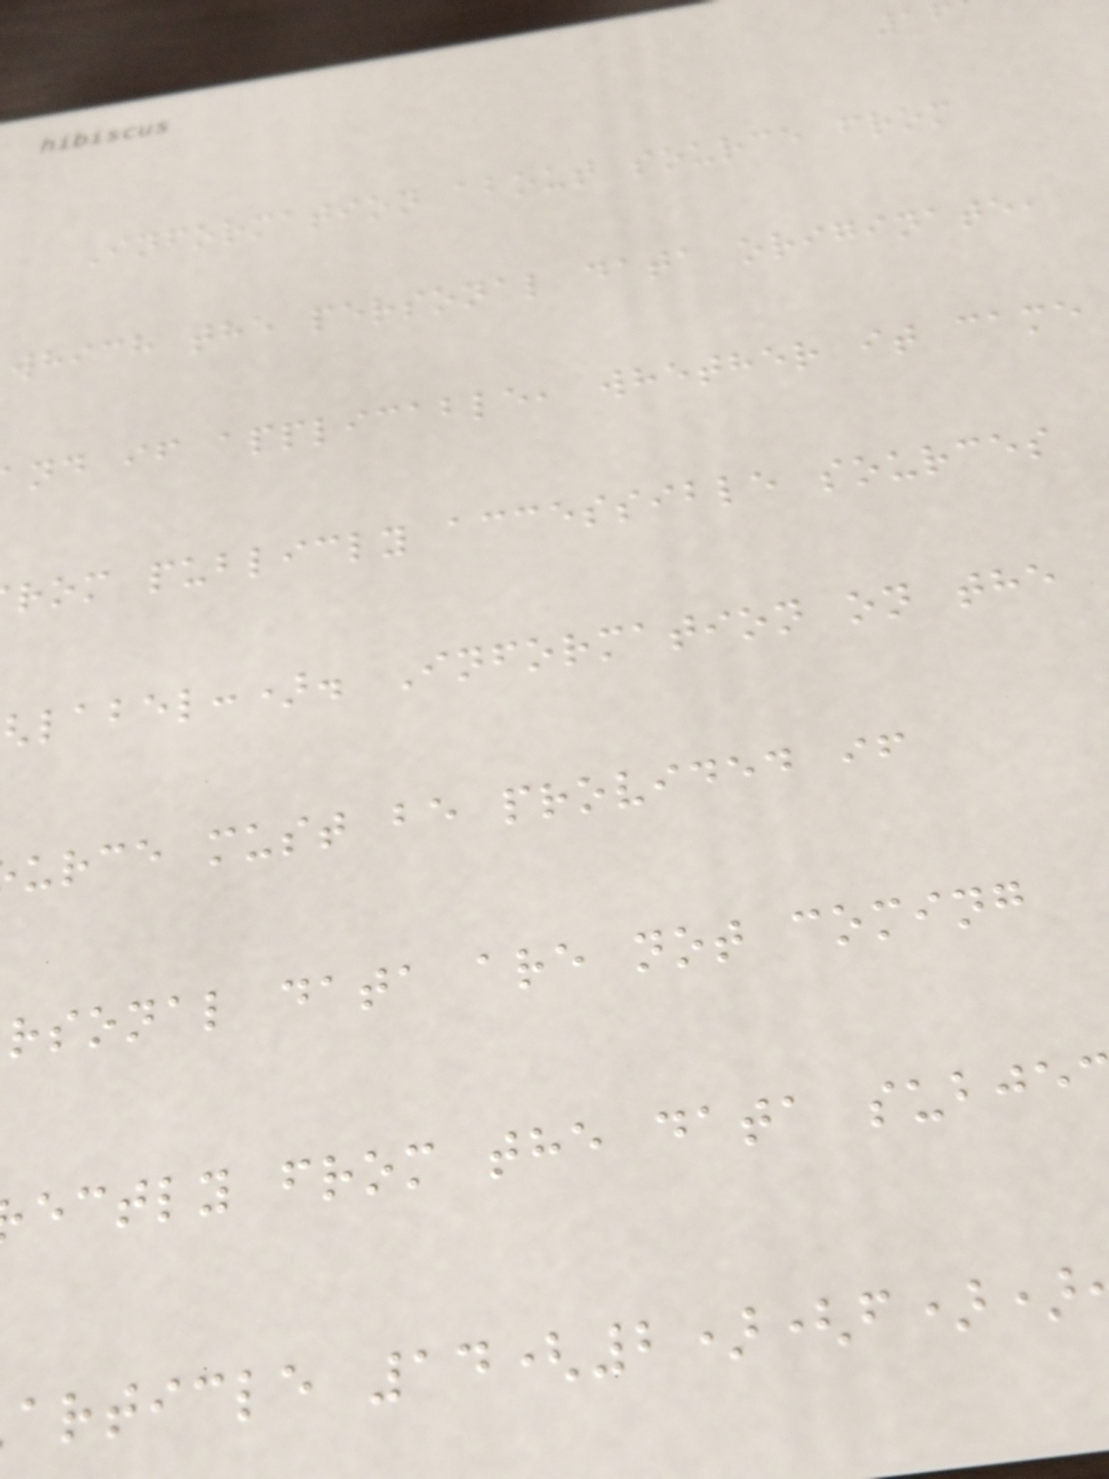Information about source from
which the personal data originate,
nd if applicable, whether it came
rom publicly accessible sources
label:). Information on the
urce must be provided if
rsonal data are not coming
ectly from the data subje
article 14(2)(f))
